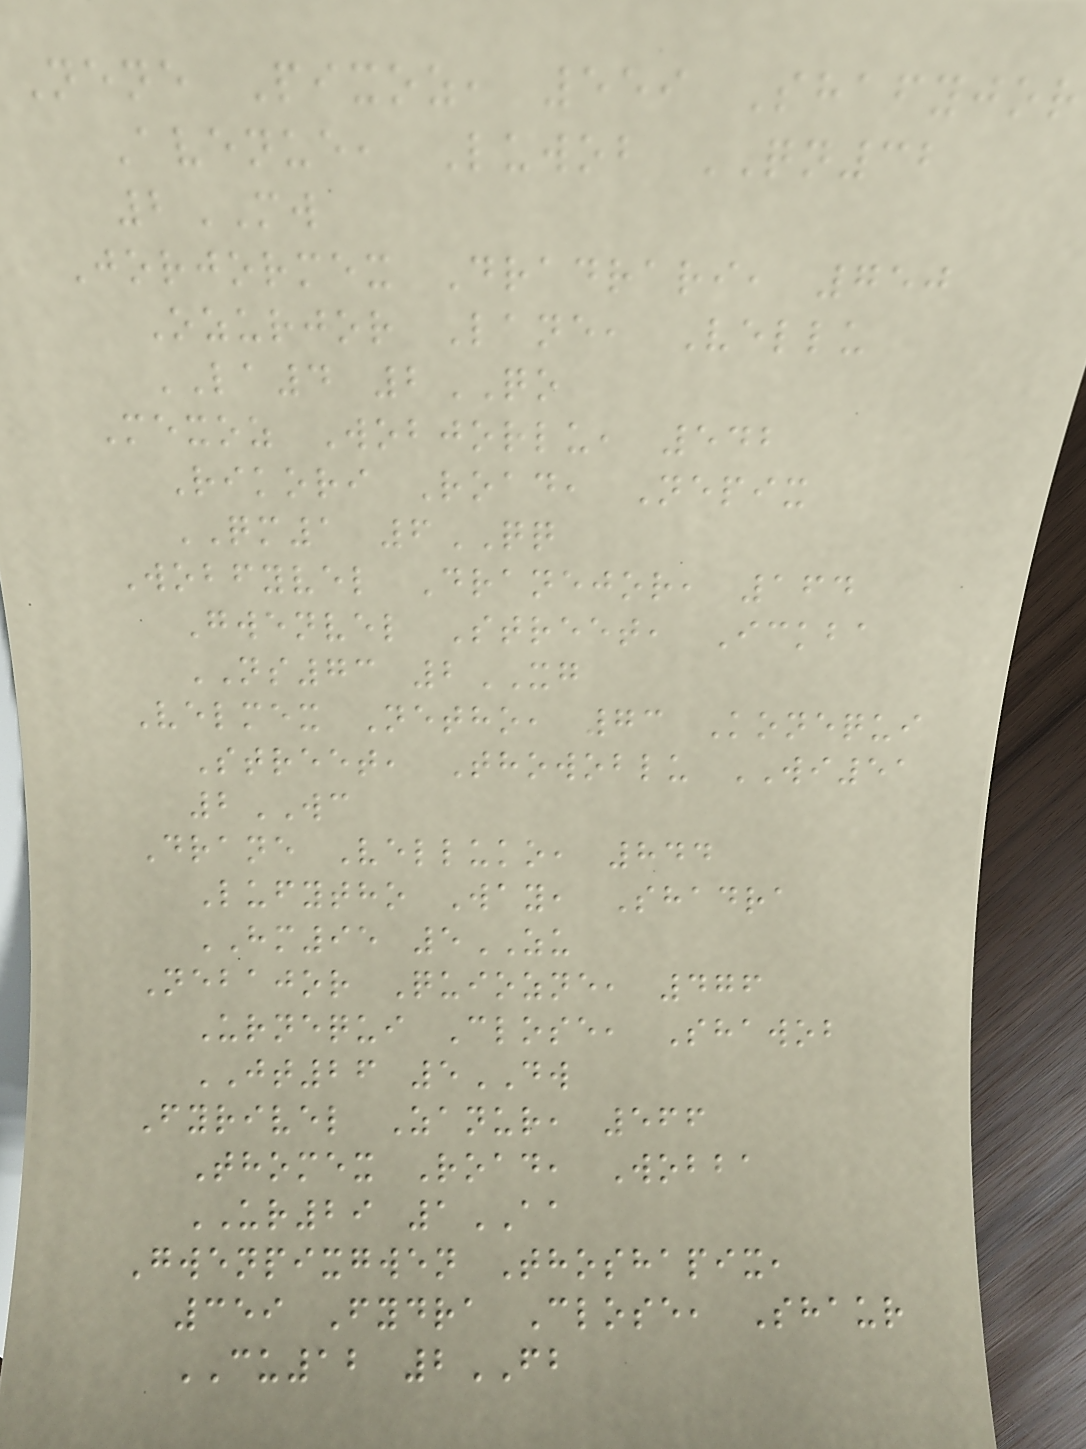Nene Pixoz, 559 Shafyjor
Avenue, Luwob QN32
2MW
Jorjormex Dradrari, 750
Ozurjor Lane, Vellu
LA4 2QO
Mexoz Wobjorlu, 542
Rikori Road, Nepix
QM1 6QQ
Wobfyvel Dranejor, 164
Gwenvel Street, Ickba
NS73 2XG
Velmex Netho, 73 Konequi
Street, Thowoblu WI51
2WC
Drane Velluko, 844
Lufytho Way, Shadra
HM95 5ZU
Nebajor Quiozne, 476
Urnequi Close, Shawob
JT26 5DW
Fyrivel Zanur, 566
Thomex Road, Wobba
UR29 1AA
Gwenpixgwen Thoshapix,
359 Fydra Close, Shaur
CU12 2FB
